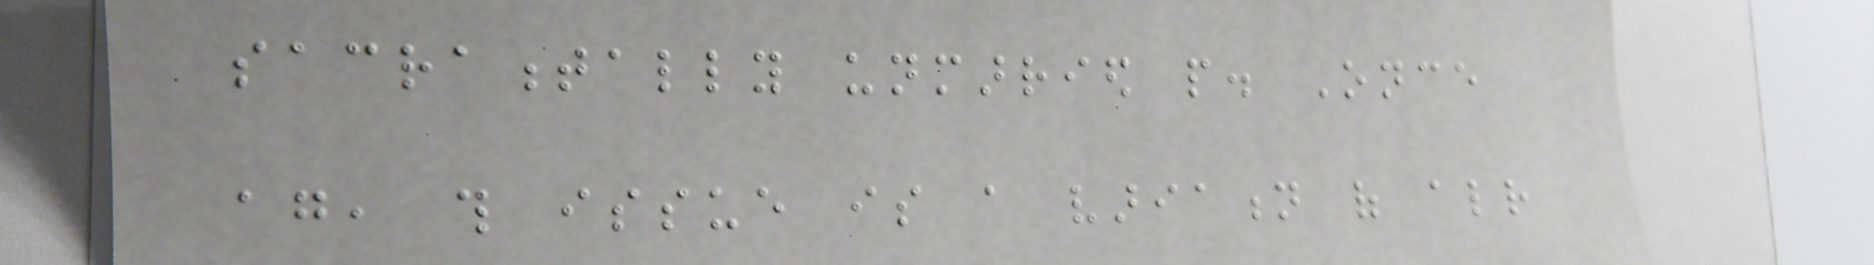sacramentally unmarried people. Once
again, this issue is a variation of already
